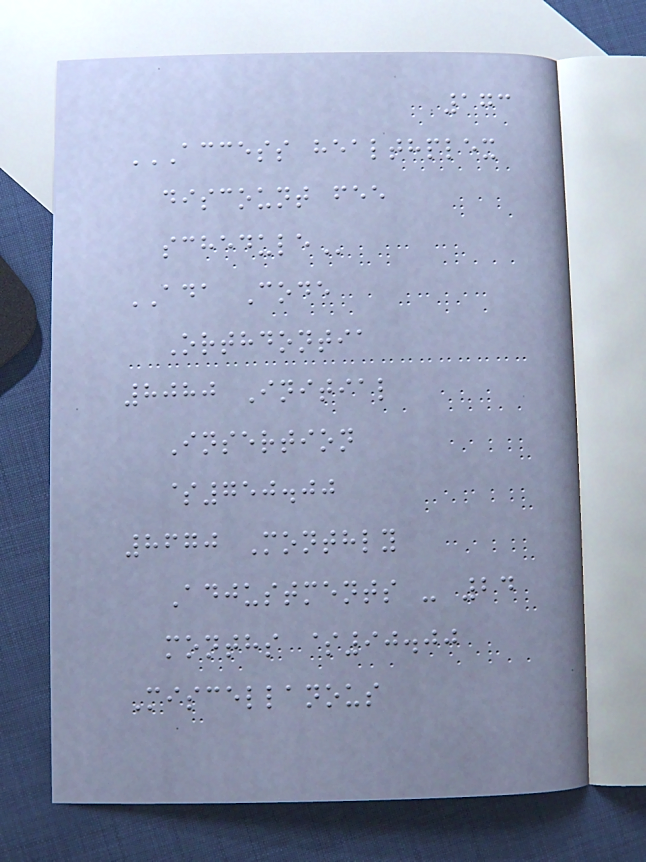173
ACCESS HEALTHPLEX
DISCOUNT FEE
SCHEDULE
ADA Code
Orthdontia
8080 Initial
Insertion
$750.00
8670 Monthly
Adjustments - 24
months $90.00
Miscellanous
